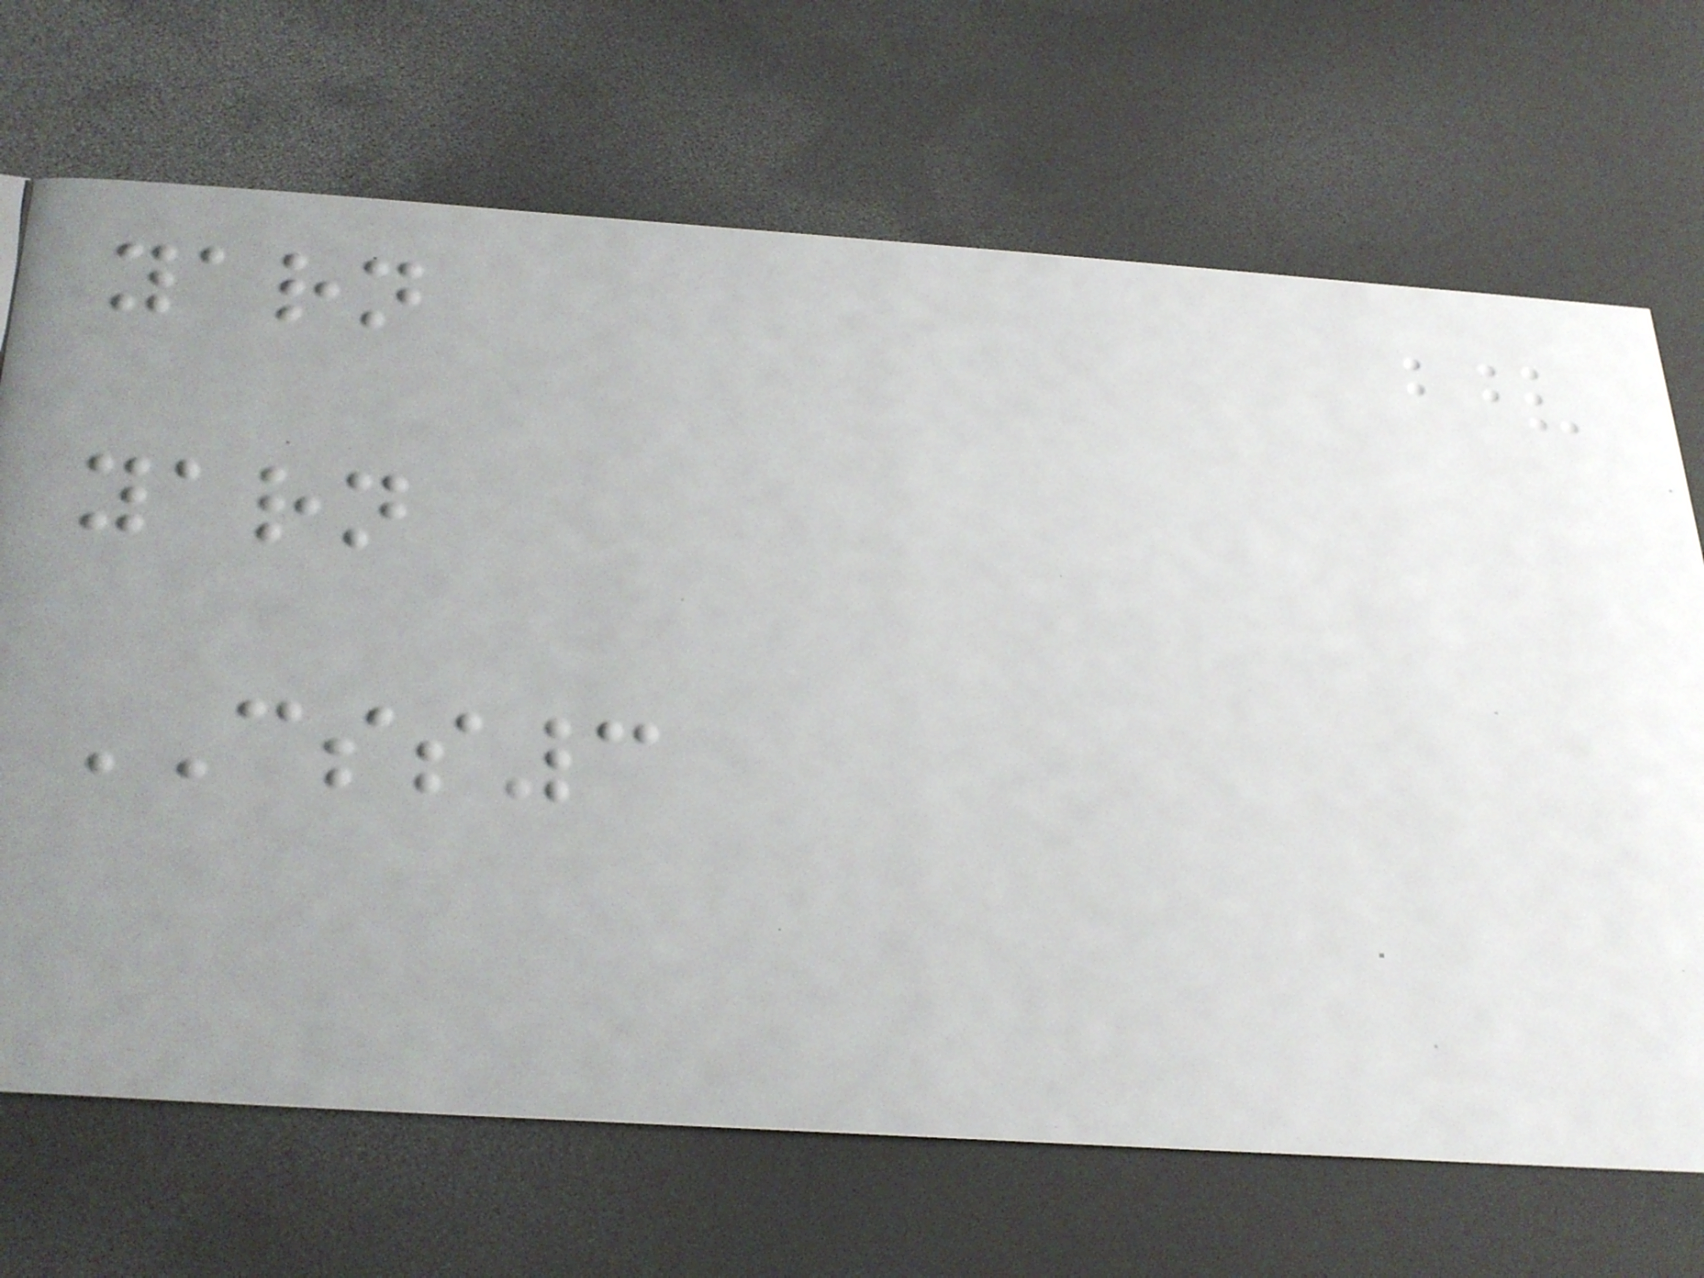yarn
yarn
CSS3
